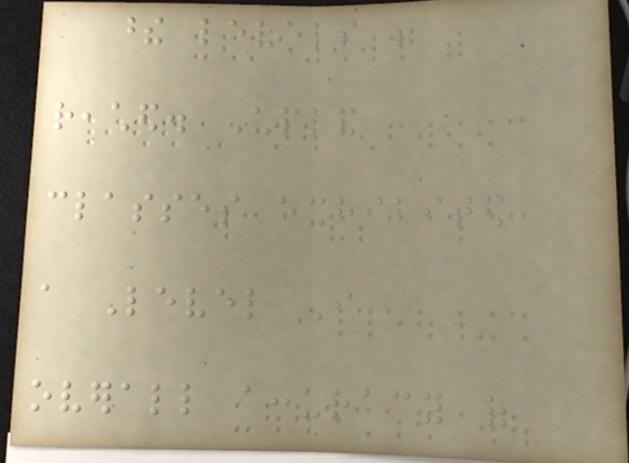these levels were
reached. Upland
classes exhibited
a Level I
overall accuracy of
